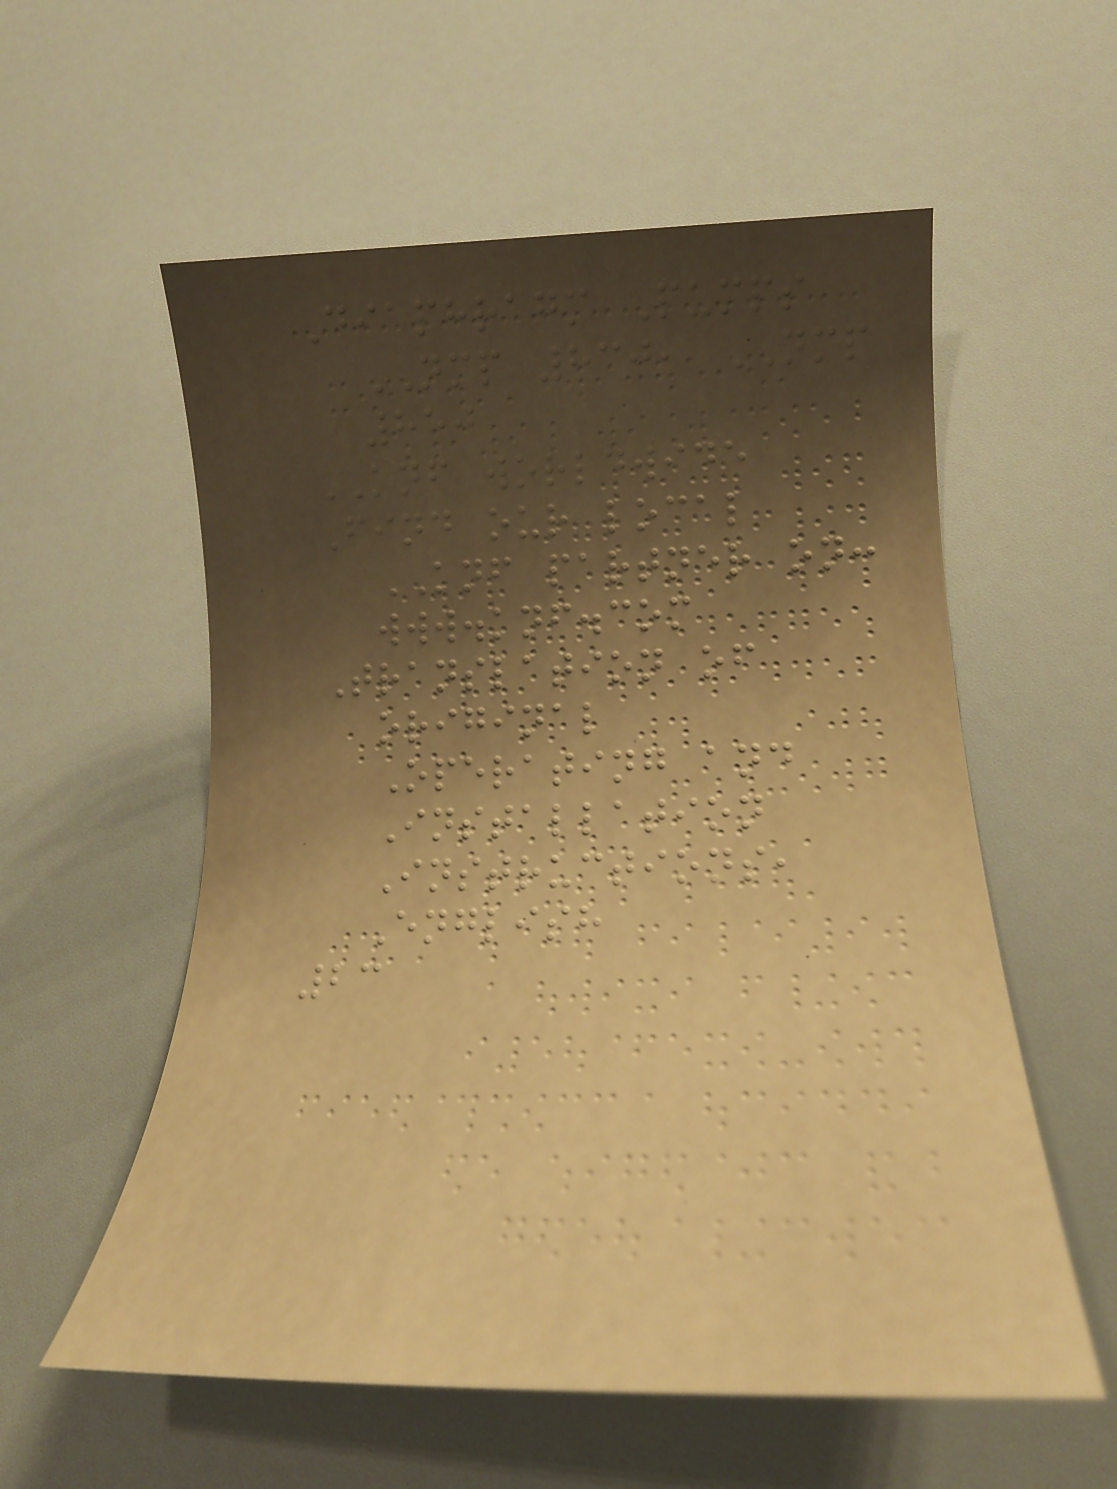Diaphragm Pumps
NMP 830, NMP
850
KNF worldwide
Find our local
KNF partner on:
www.knf.com
Translation of
original
Operating and
Installation
Instructions,
English
23
